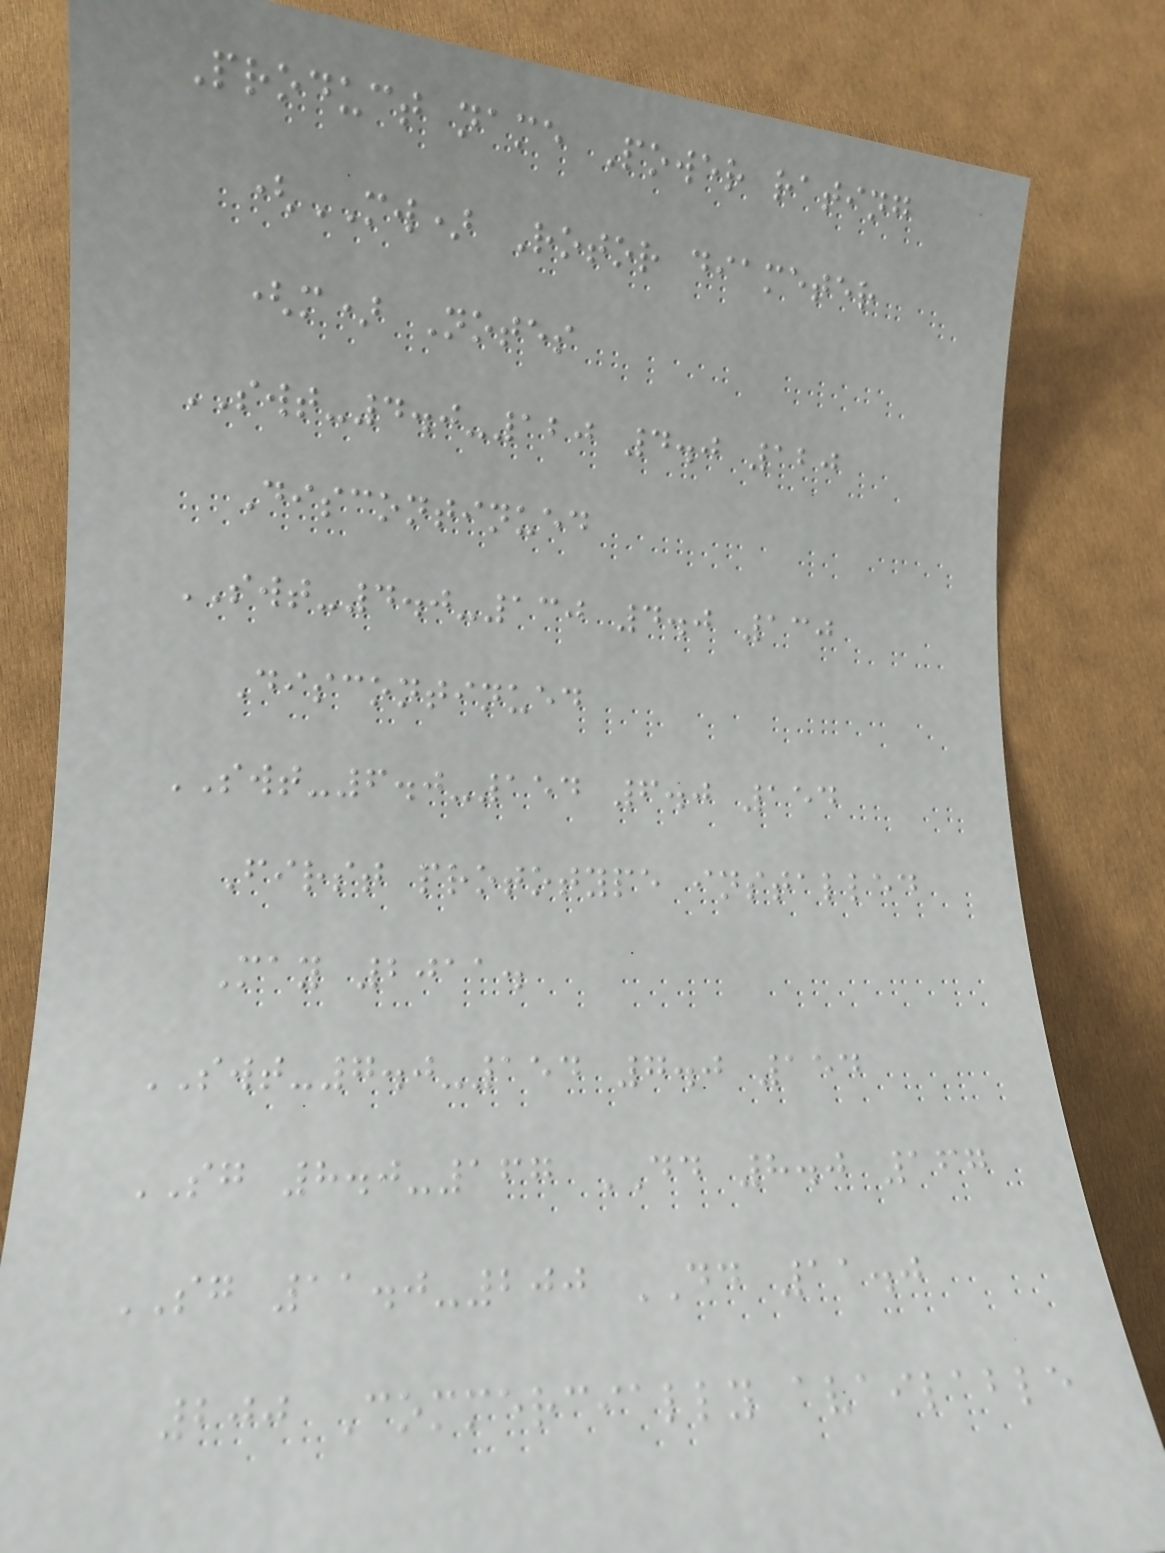Product name Power rating
(MW) Rotor diameter
(m) Notes
SWT-4.0-120 4.0 120
Discontinued
SWT-4.0-130 4.0 130
Discontinued
SWT-6.0-154 6.0 154
First prototype installed
May 2011.
SWT-7.0-154 7.0 154
SG 8.0-167 DD 8.0 167
SG 11.0-200 DD 11.0
200 Commercially available
